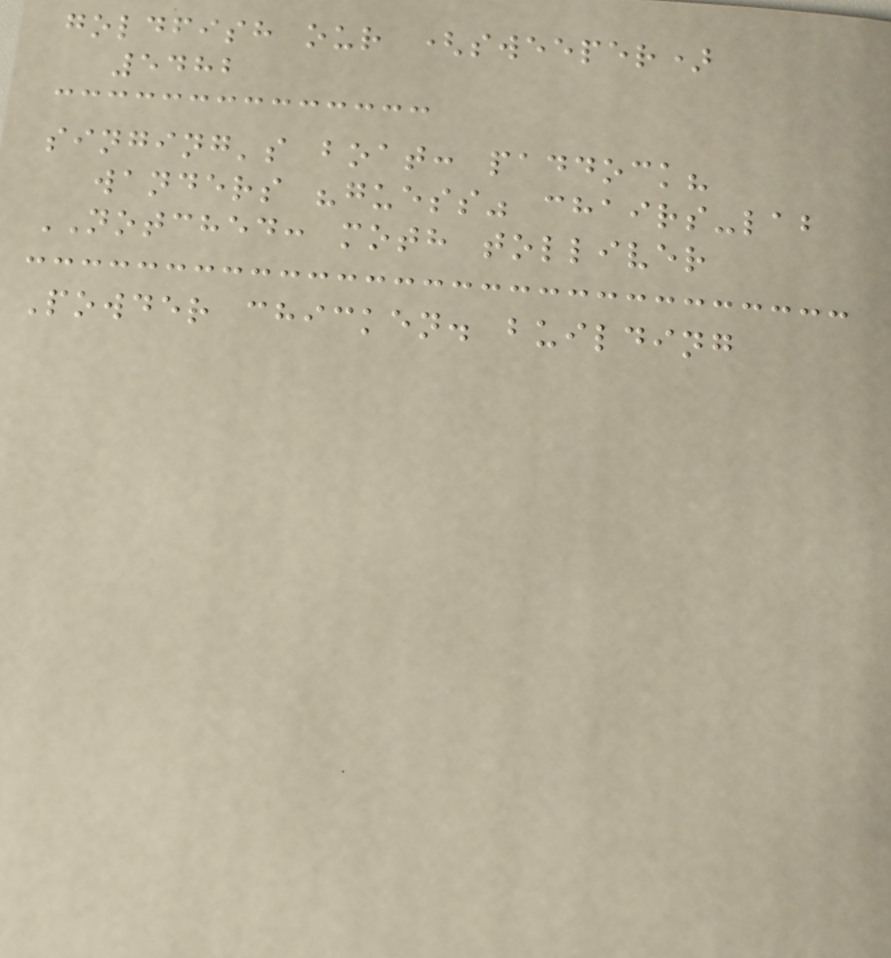goldfish our (sweeper)
5482
singing's boat: paddock?
wanders "guess" chairs-lab
NOTCHED: moth tolliver
Powder chicken. building
